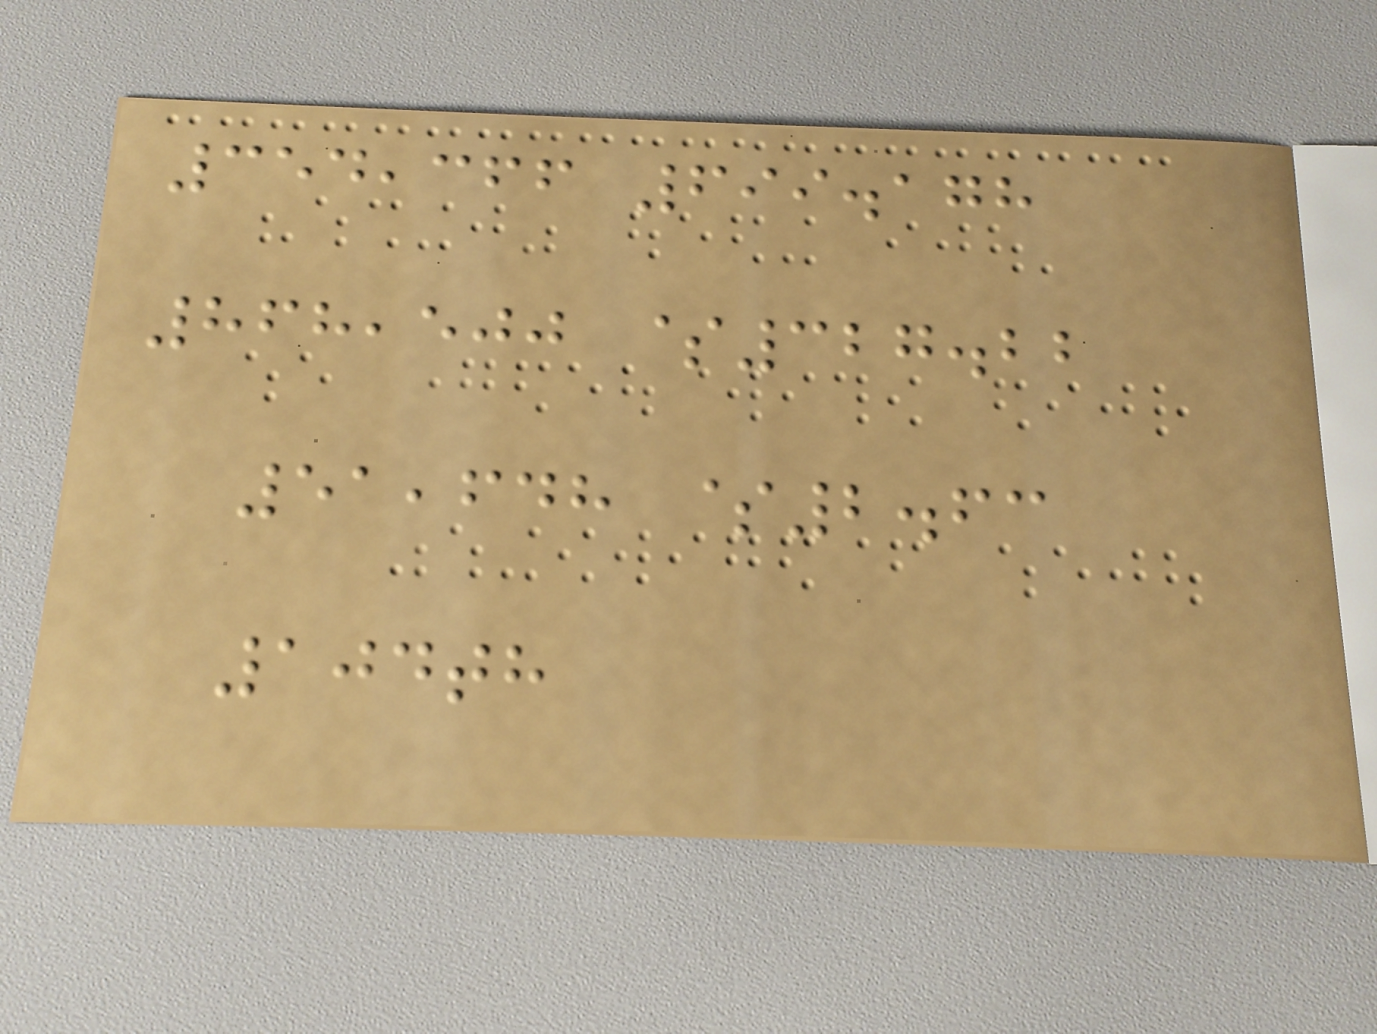354,366 699.178
868,500 $327.22
51,648 $2.63
104th
